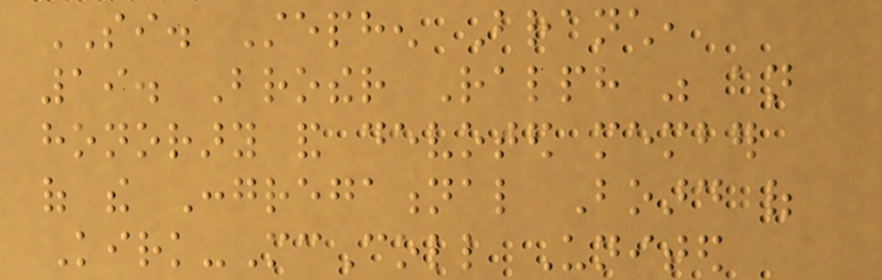SI. Stephen Branch,
19. Brother Ralph was an
honorary and devoted member
of the Congregational Board of
Kirk-McColl United
